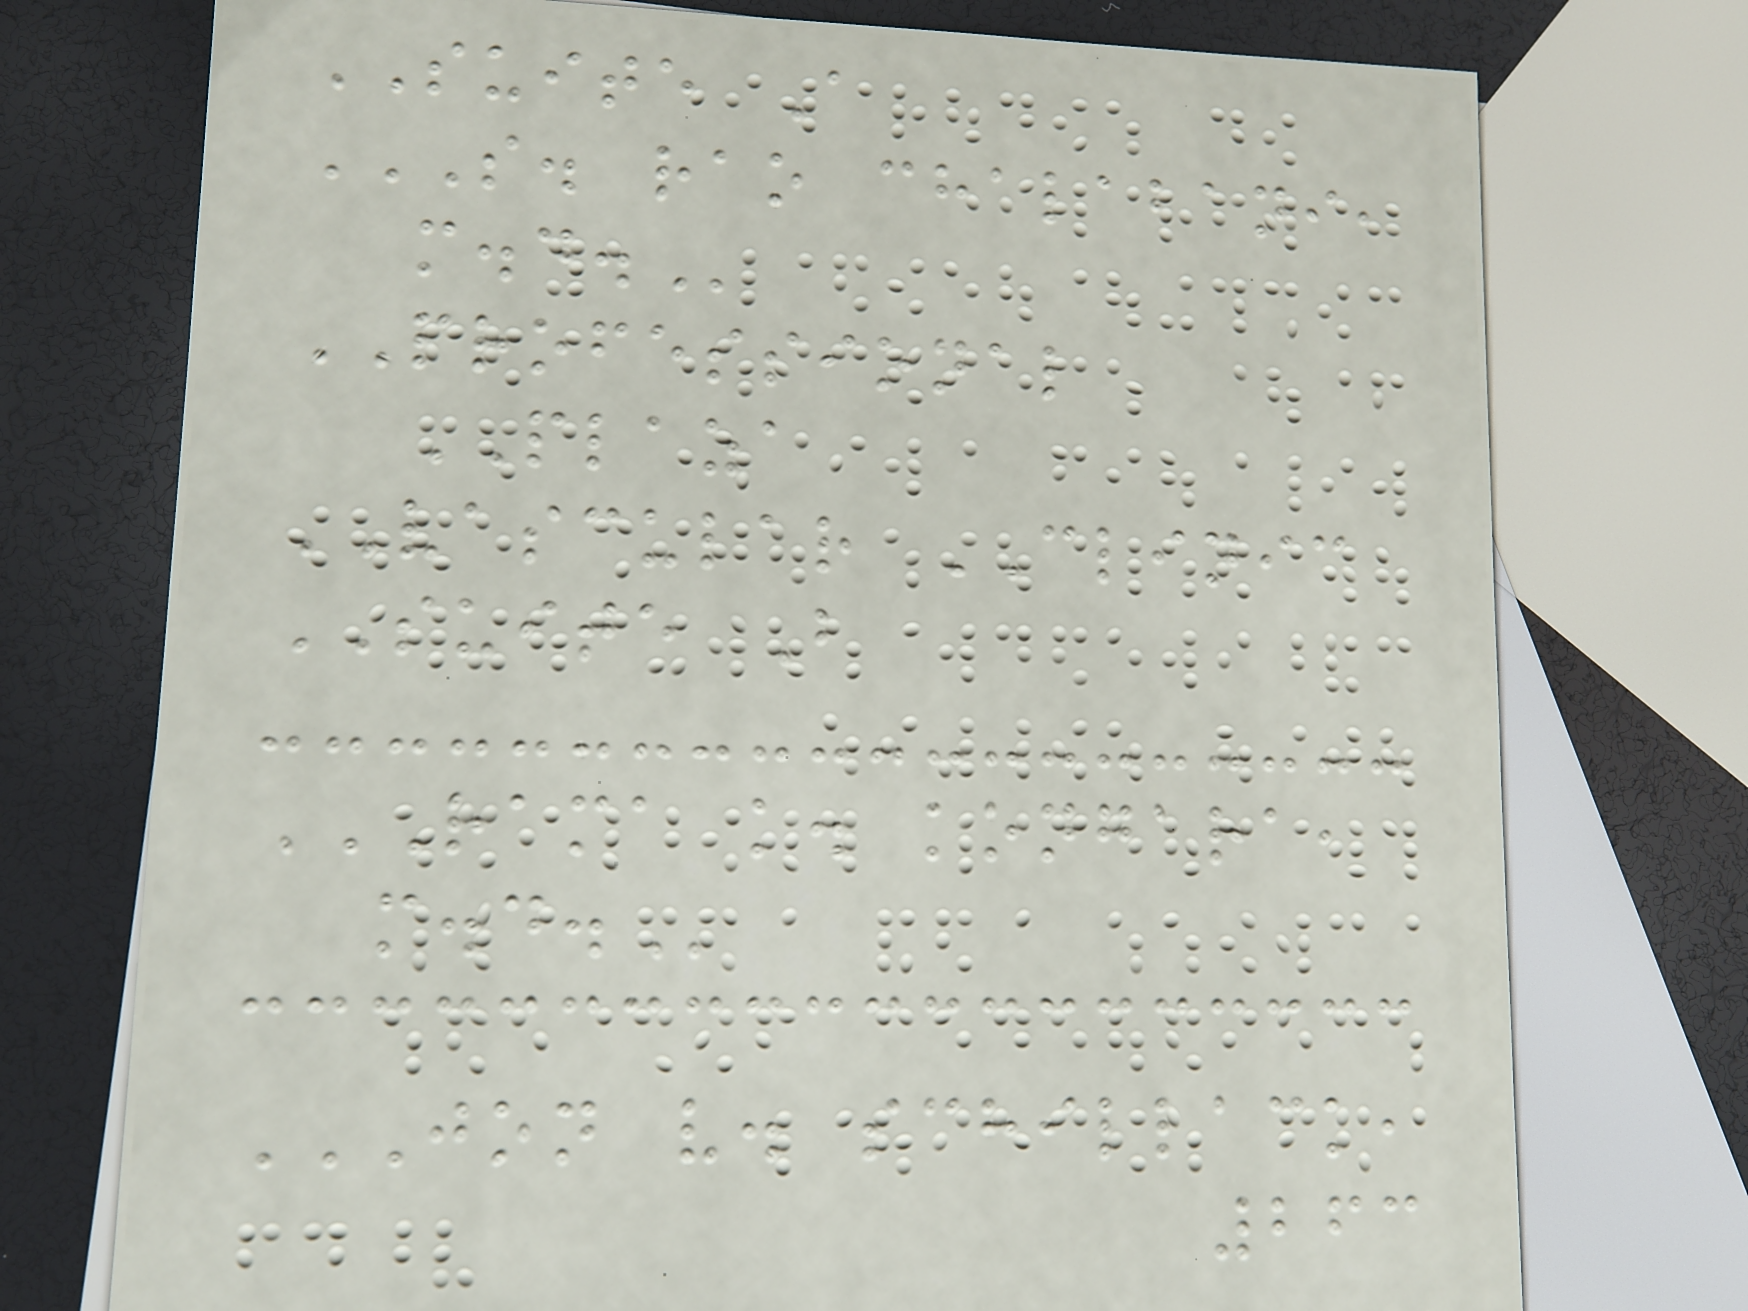SUITE A
S. RAO CHALABANI,
M.D.
PROFESSIONAL
PLAZA
VASCULAR CLINIC
SUITE B
RAMA K. KONGARA,
M.D.
JON V. SCHILLACK,
263
